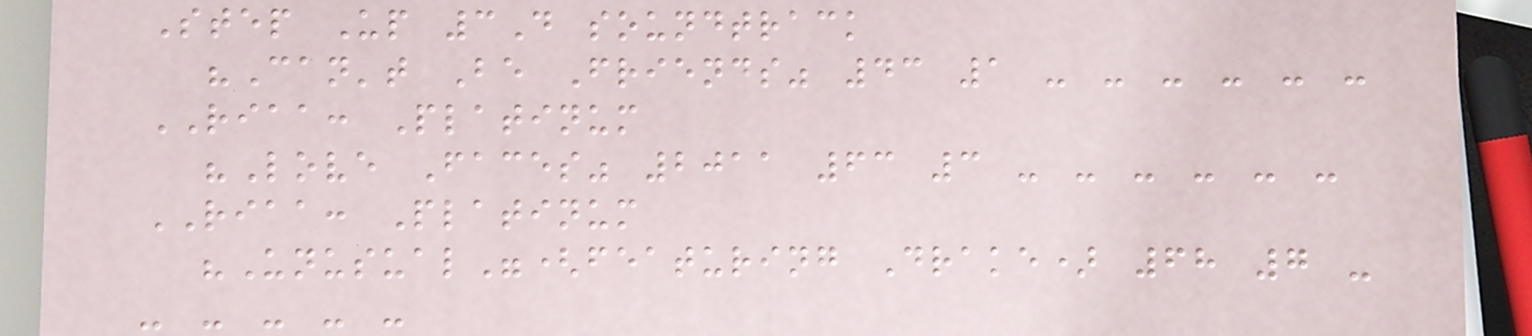Step Up 3D soundtrack
"Can't Be Friends" 43 1 - - - - - -
RIAA: Platinum
"Love Faces" 2011 63 3 - - - - - -
RIAA: Platinum
"Unusual"(featuring Drake) 68 7 -
- - - - -
